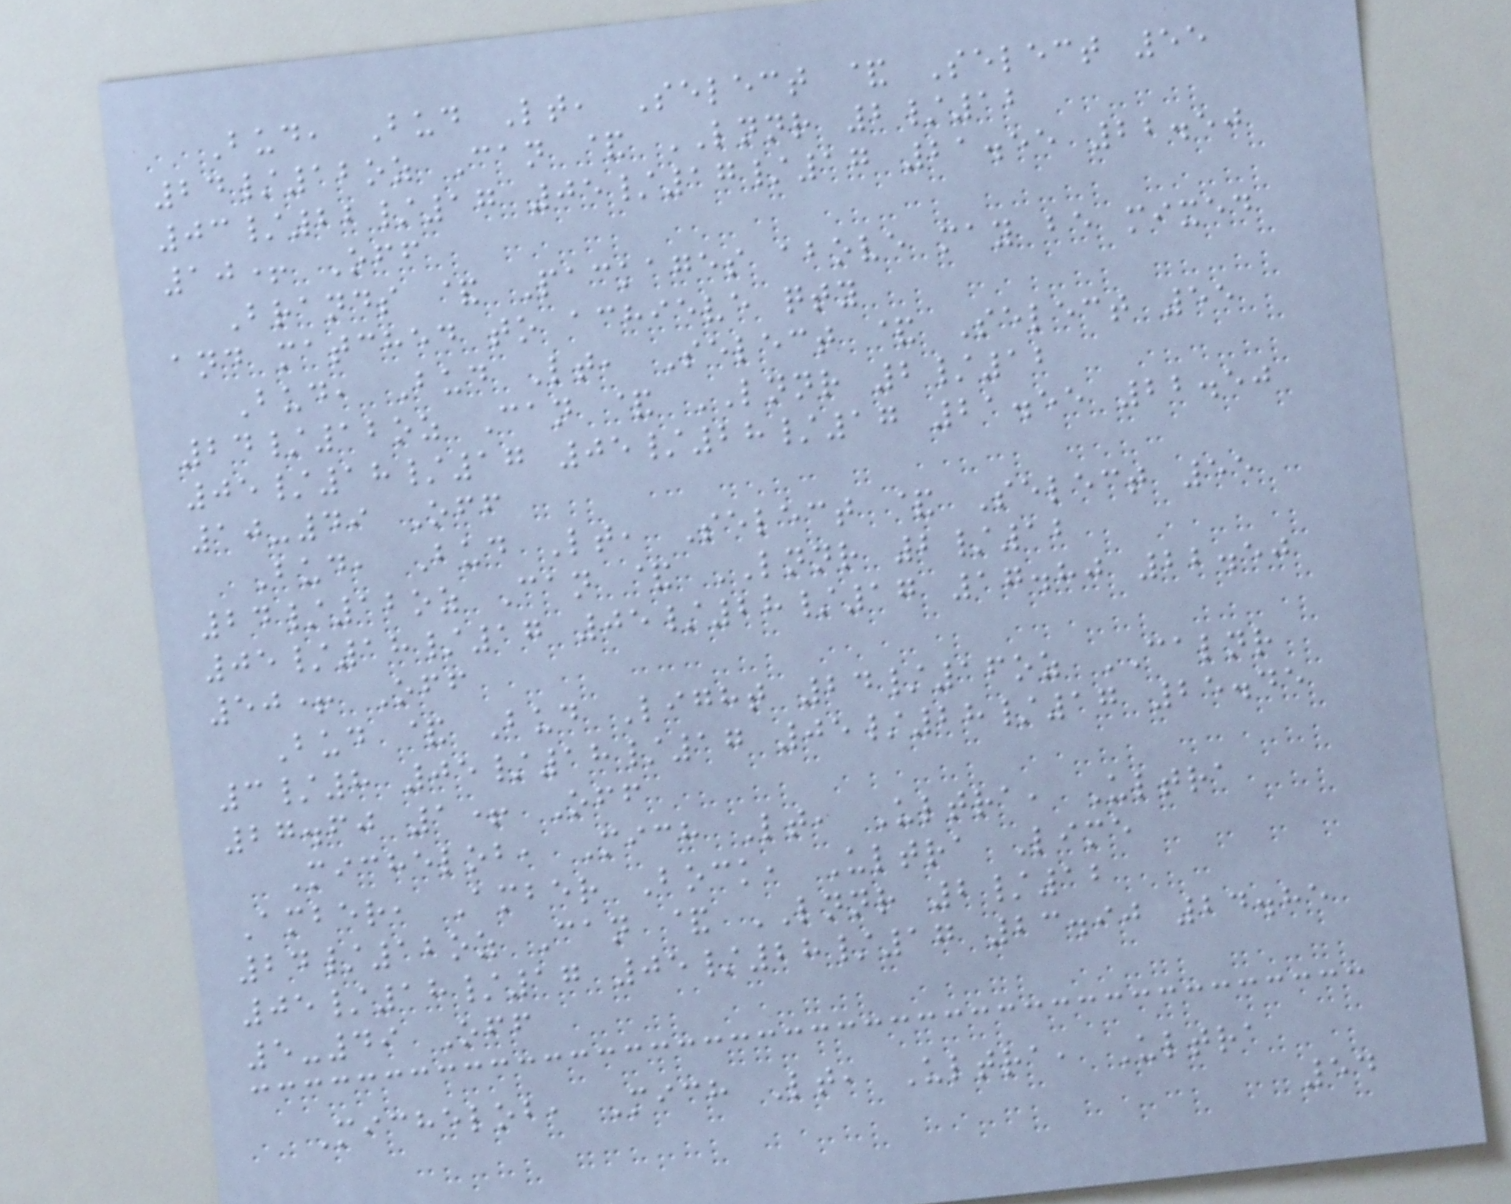Bud, Bud Lt, Select & Select 55
24/12oz Can & LNNR 2/12
03/22/17 05/17/17 21.55 22.50
10+ Off
Brands & Packages above may be mixed
and matched to achieve qty
Bud, Bud Lt, Select & Select 55
24/12oz Can & LNNR 2/12
05/18/17 05/28/17 21.55 22.50
10-49 Off
Bud, Bud Lt, Select & Select 55
24/12oz Can & LNNR 2/12
05/18/17 05/28/17 17.80 22.50
50+ Off
Bud & Bud Light 24/16oz CALNR
3/8 05/18/17 05/28/17 25.45
27.60 1+ Off
Michelob, Mich Lt, Ultra, Ultra
Amber, Amber Bock, Ultra Lime
24/12oz Can & LNNR 2/12
05/18/17 05/28/17 23.90 24.85
5-49 Off
Michelob, Mich Lt, Ultra, Ultra
54
